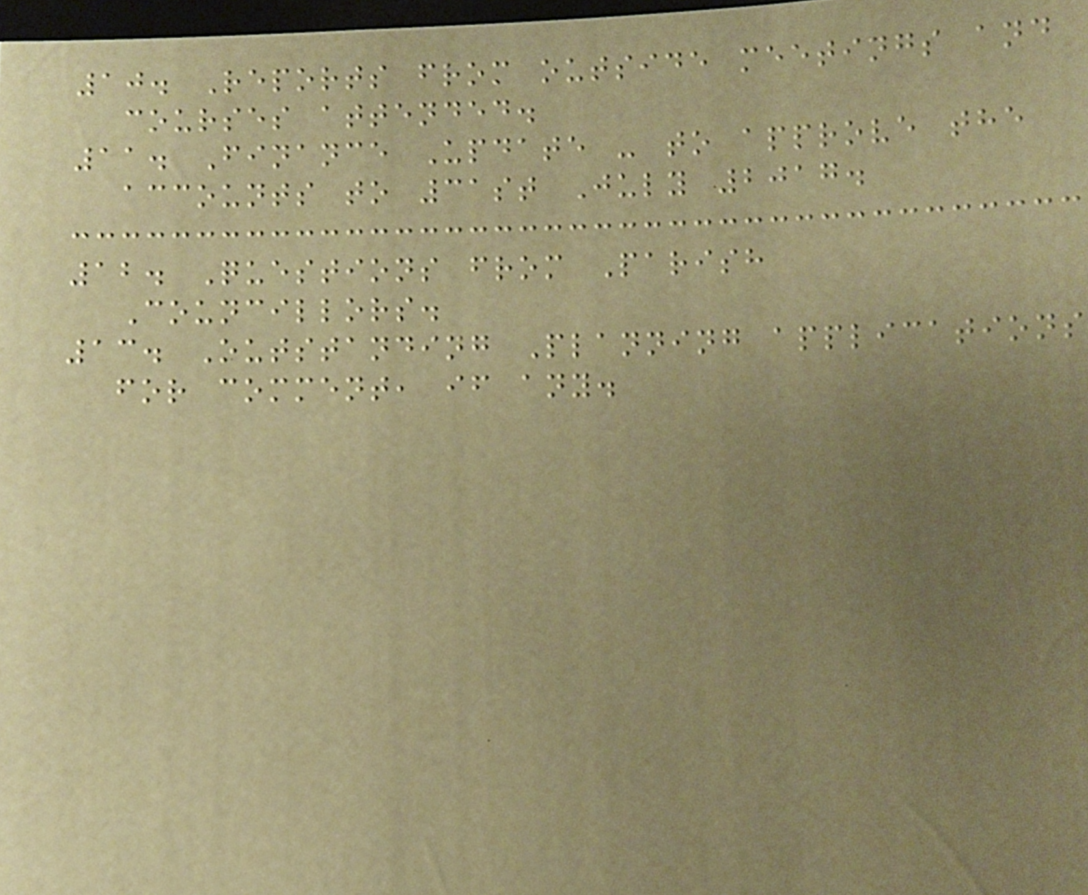10. Reports from outside meetings and
courses attended.
11. Finance Update - to approve the
accounts to 31st July 2017.
12. Questions from Parish
Councillors.
13. Outstanding Planning applications
for comment, if any.
